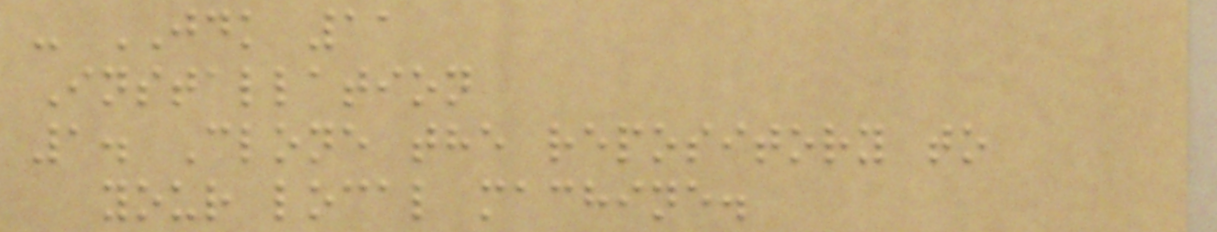- JDK 11
Installation
1. Clone the repository to
your local machine.
